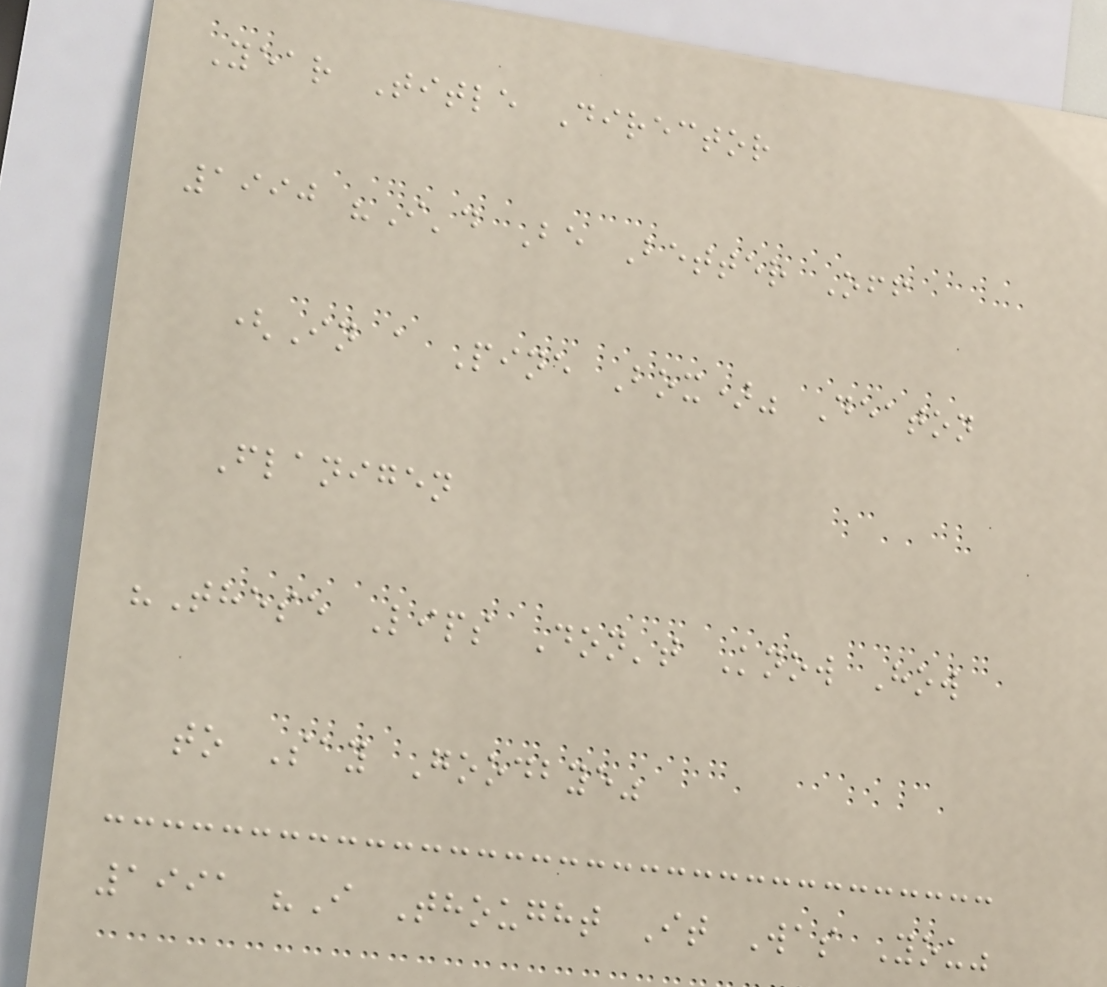Year Title Director
1990 "I'd Be Better Off
(In a Pine Box)" Deaton
Flanigen
"These Lips Don't Know How
to Say Goodbye"
1991 "I Thought It Was You"
